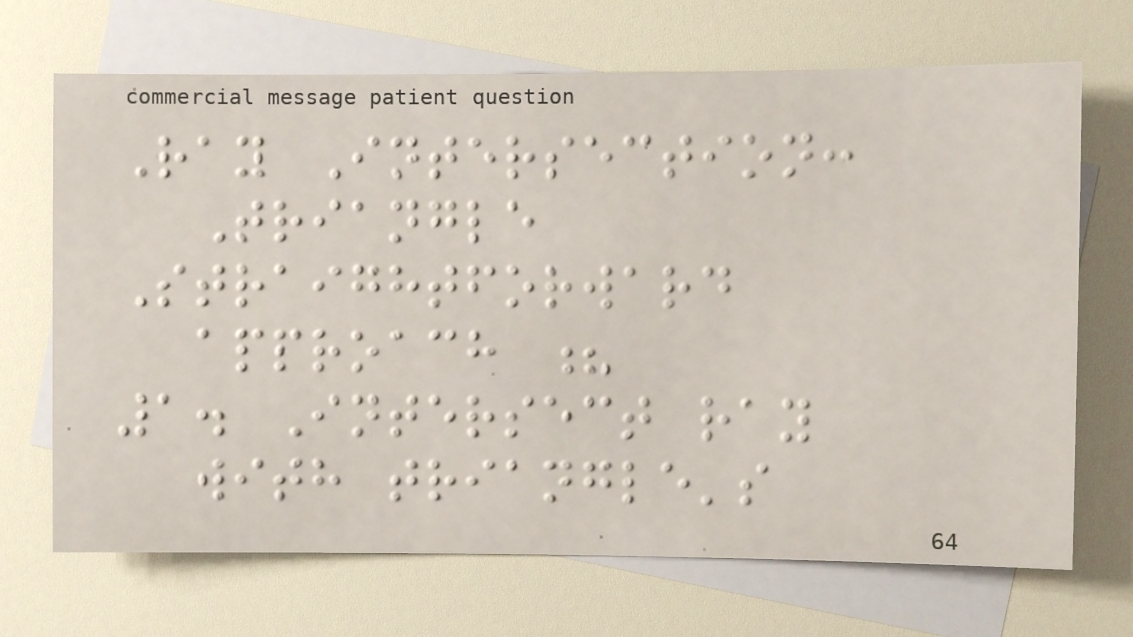Ray Intersection:
Triangle
Straightforward
approach ?
1. Intersect ray
with triangle's
